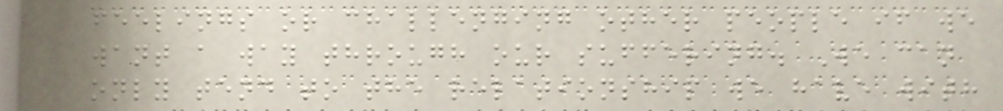feelings or challenging other people if we
want a way through our suffering. We can
only tend to the relationship we have with
